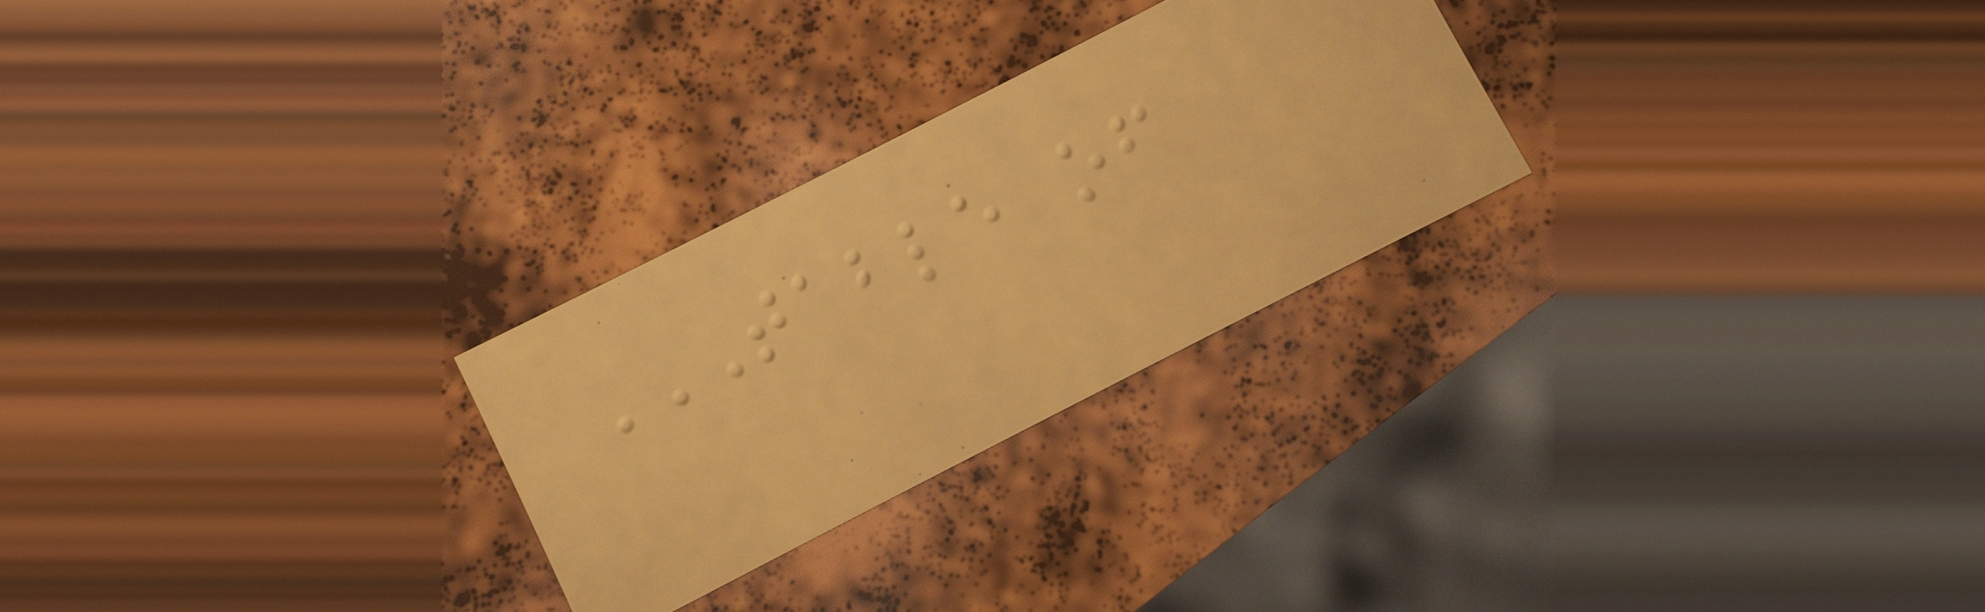TABLE OF
